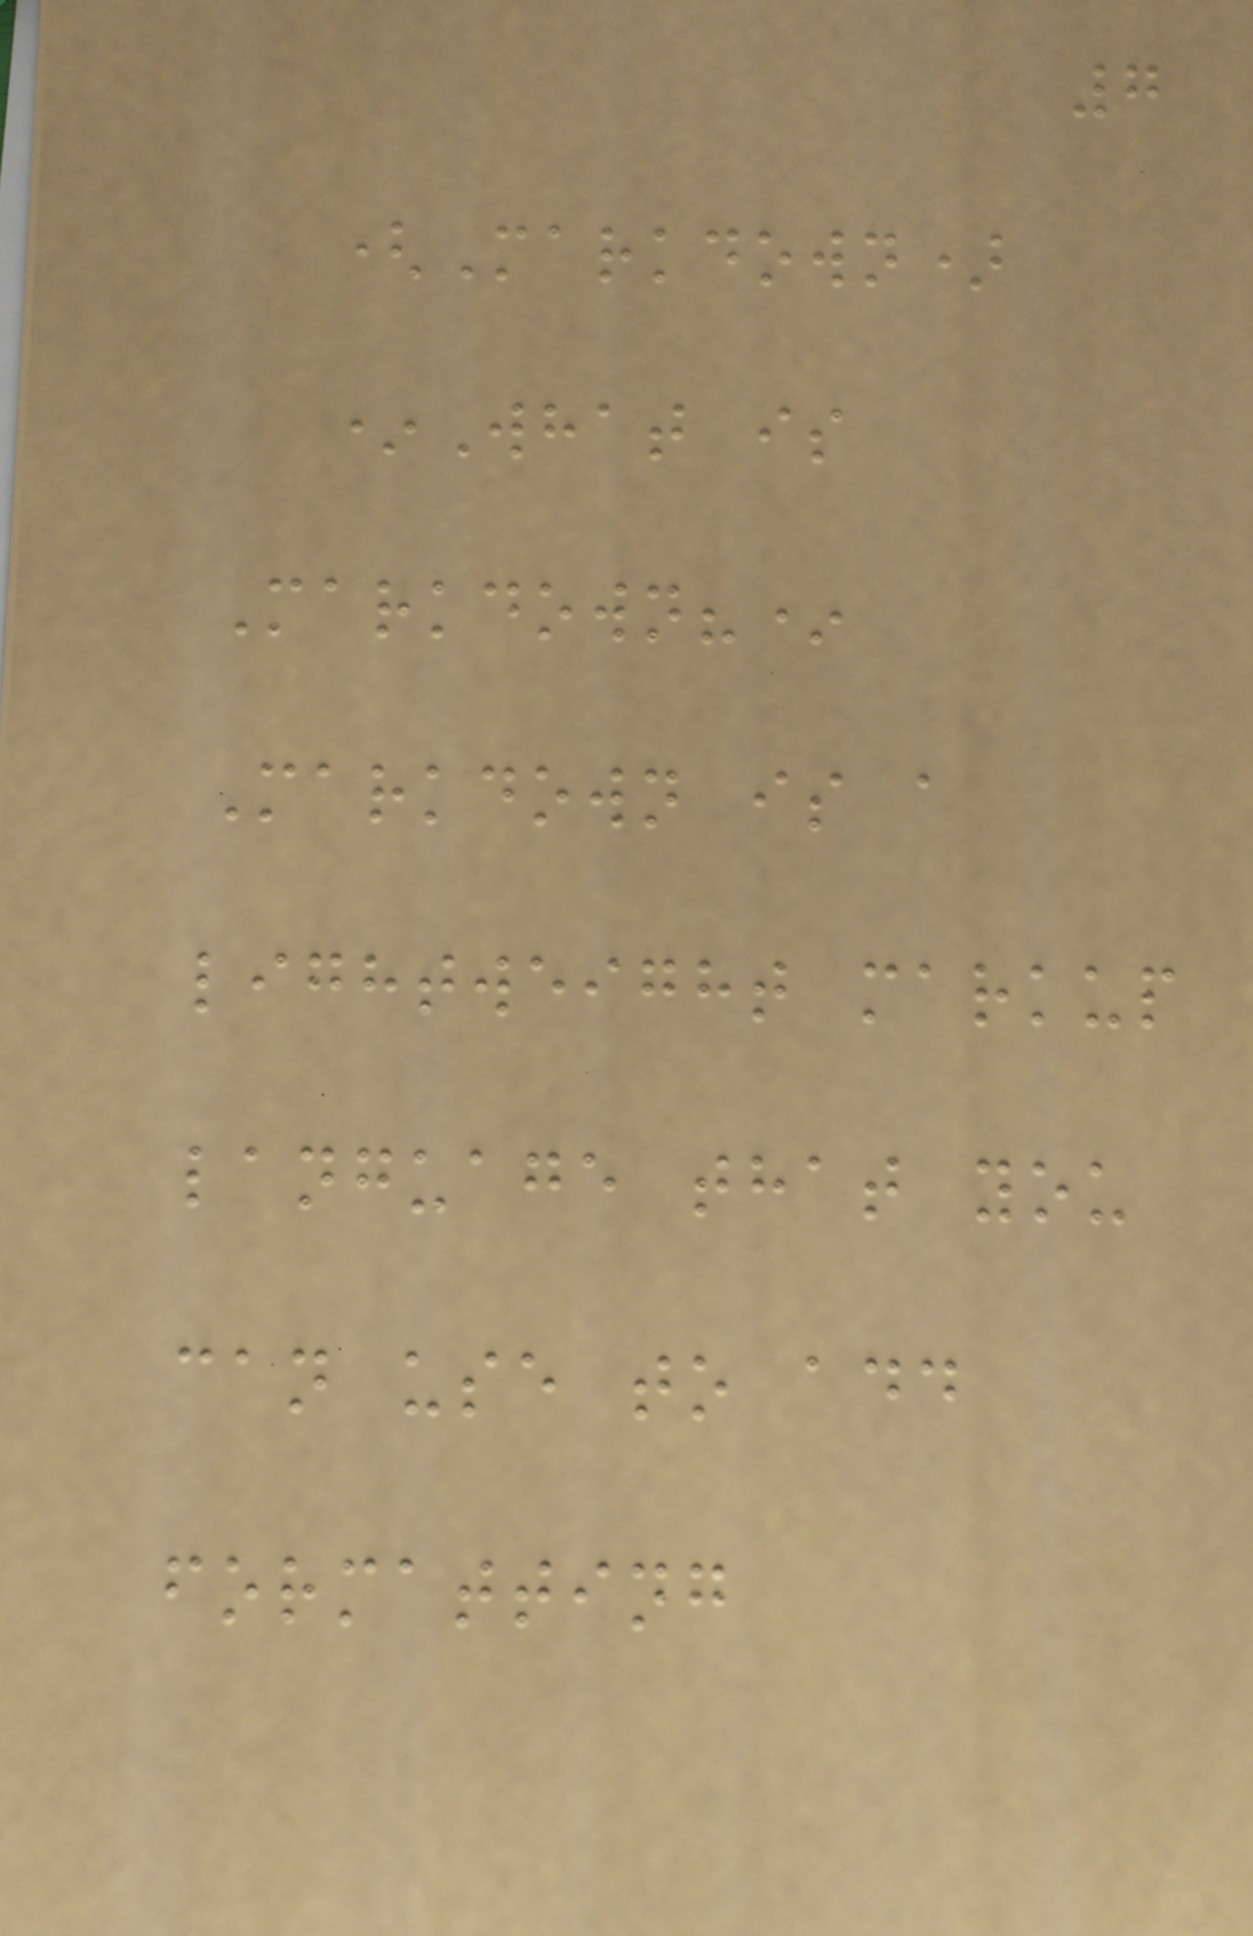7
(Markdown)
*What is
Markdown?*
Markdown is a
lightweight markup
language that you
can use to add
formatting
